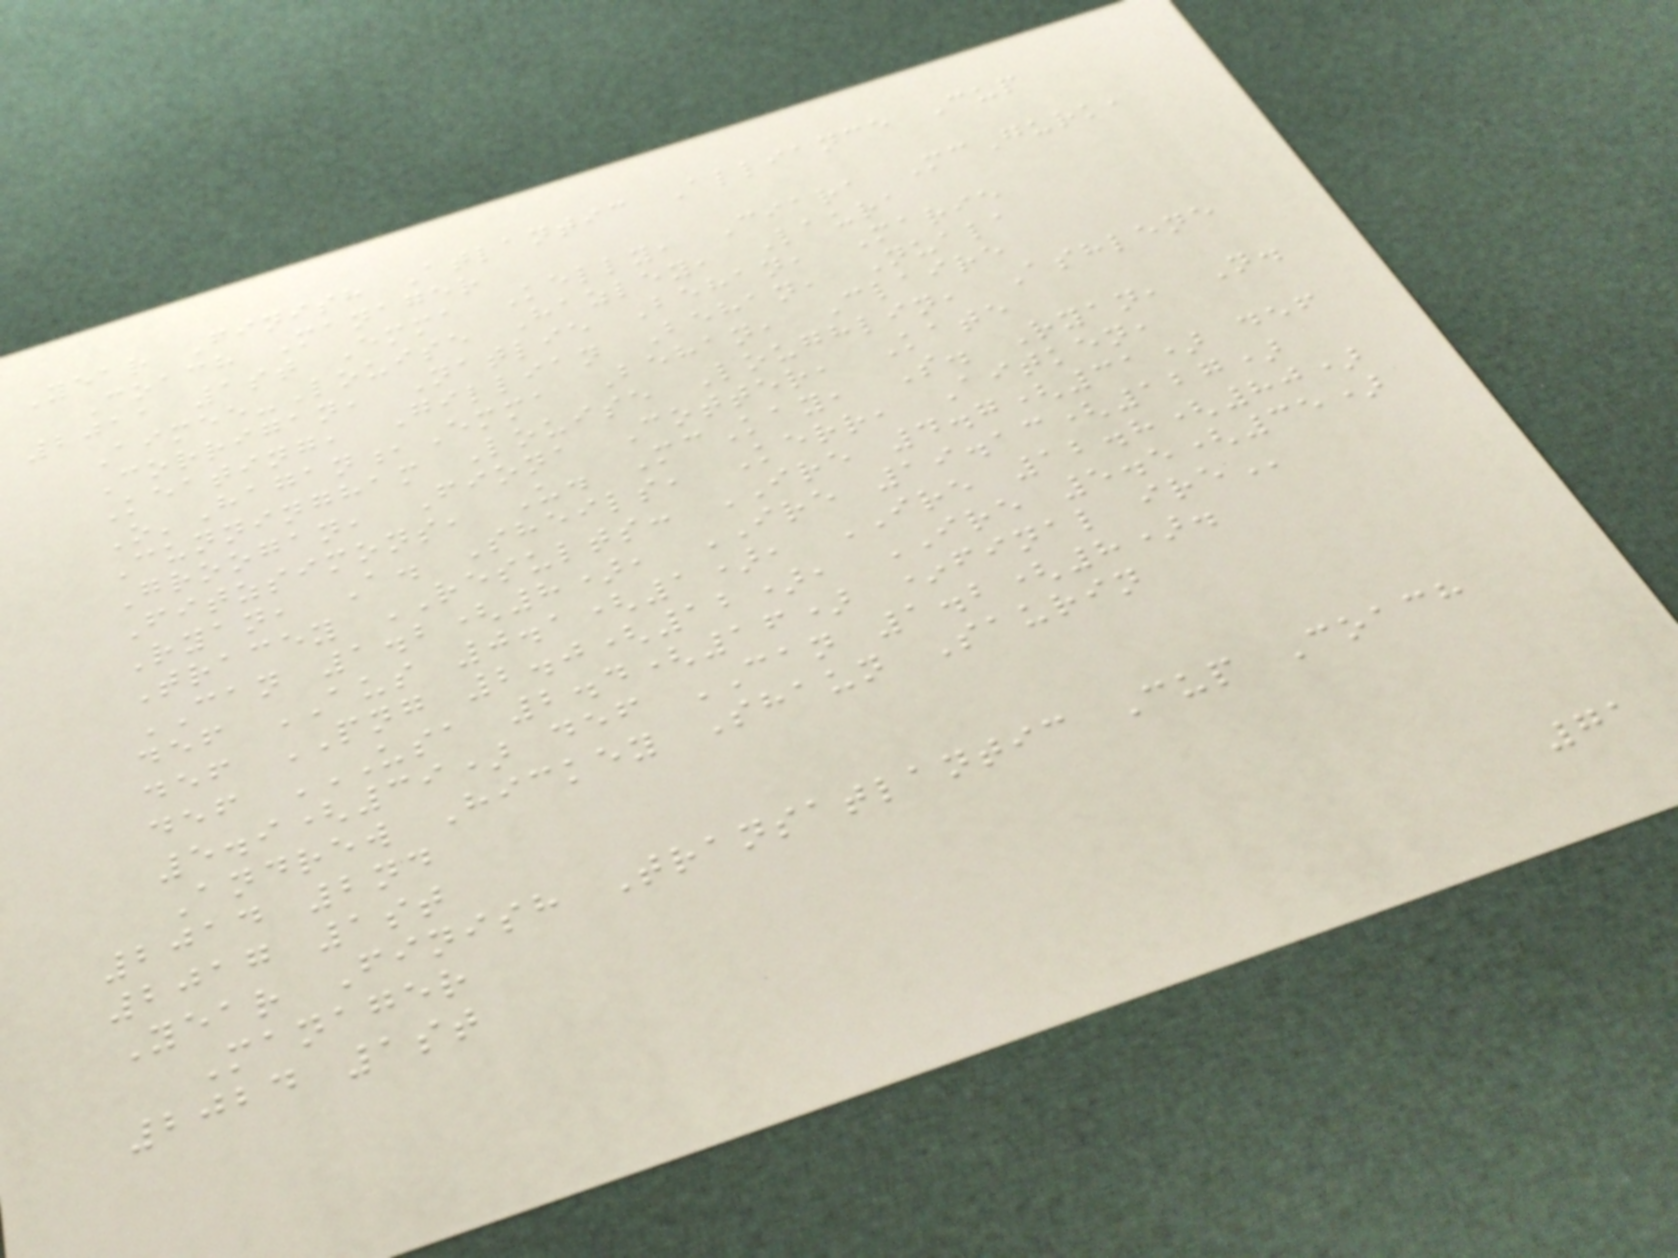Year Finish Atlantic Alliance Cup
Coach Manager
2011 1st Emma Kelly, Ciara McGurk,
Aimee-Louise Hazley, Laura
Corrigan, Natlie Behan, Marie
Keating, Gillian Behan, Nuala
O'Hagan,Emma Behan, Claire
Cunningham Louise Loughlin, Ashlene
Groogan, Fiona Cotter, Kate
Fitzsimons, U. McKay, S. Ryan, N.
Ryan, A. Sheils, Kerr, Aitken,
Tracey RESULTS: IRE 4.7(31) def
CAN 1.2(8), IRE 19.13(127)
def AUS 0.1(1), IRE 12.8(80)
def PNG 2.0(12), IRE 5.5(35)
def USA 2.4(16) *FINAL IRE
5.9(39) def CAN 1.2(8).
Andrew Hickey Shaun Saurin
2014 2nd
2017 1st
Year Finish Transatlantic Cup Coach
Manager
2024 1st
71
